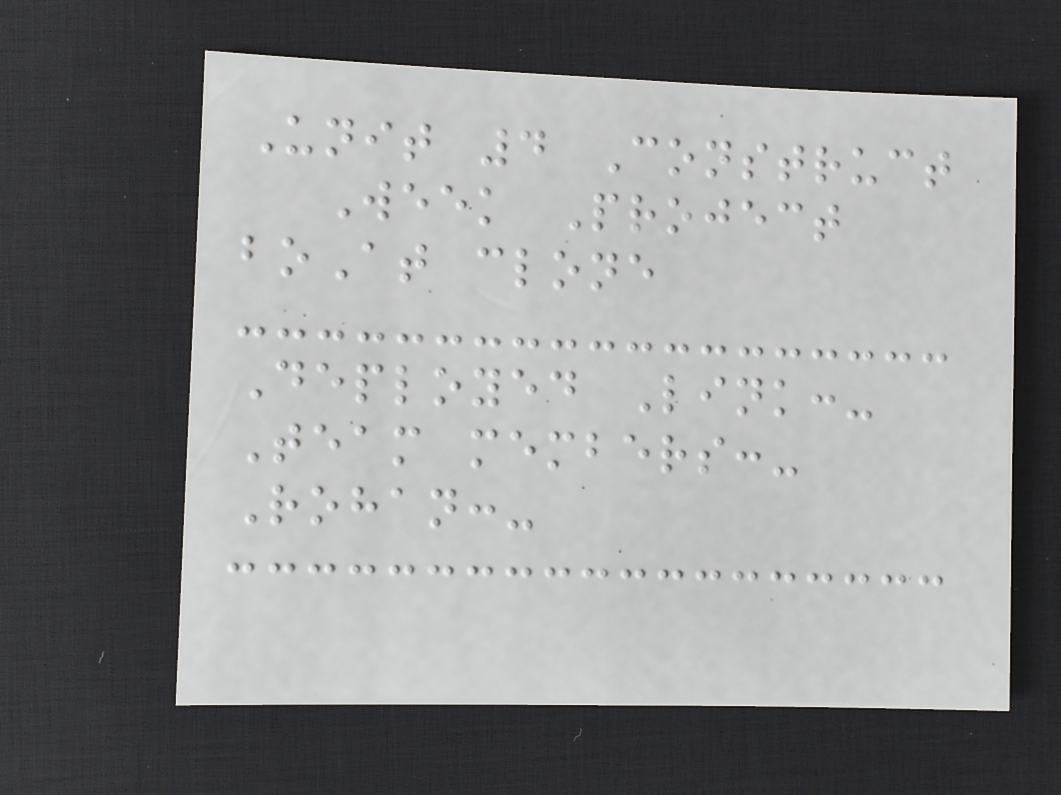Unit 4 Construct
Week Project
boAt clone
Deployed Link:-
Team members:-
Rohan:-
